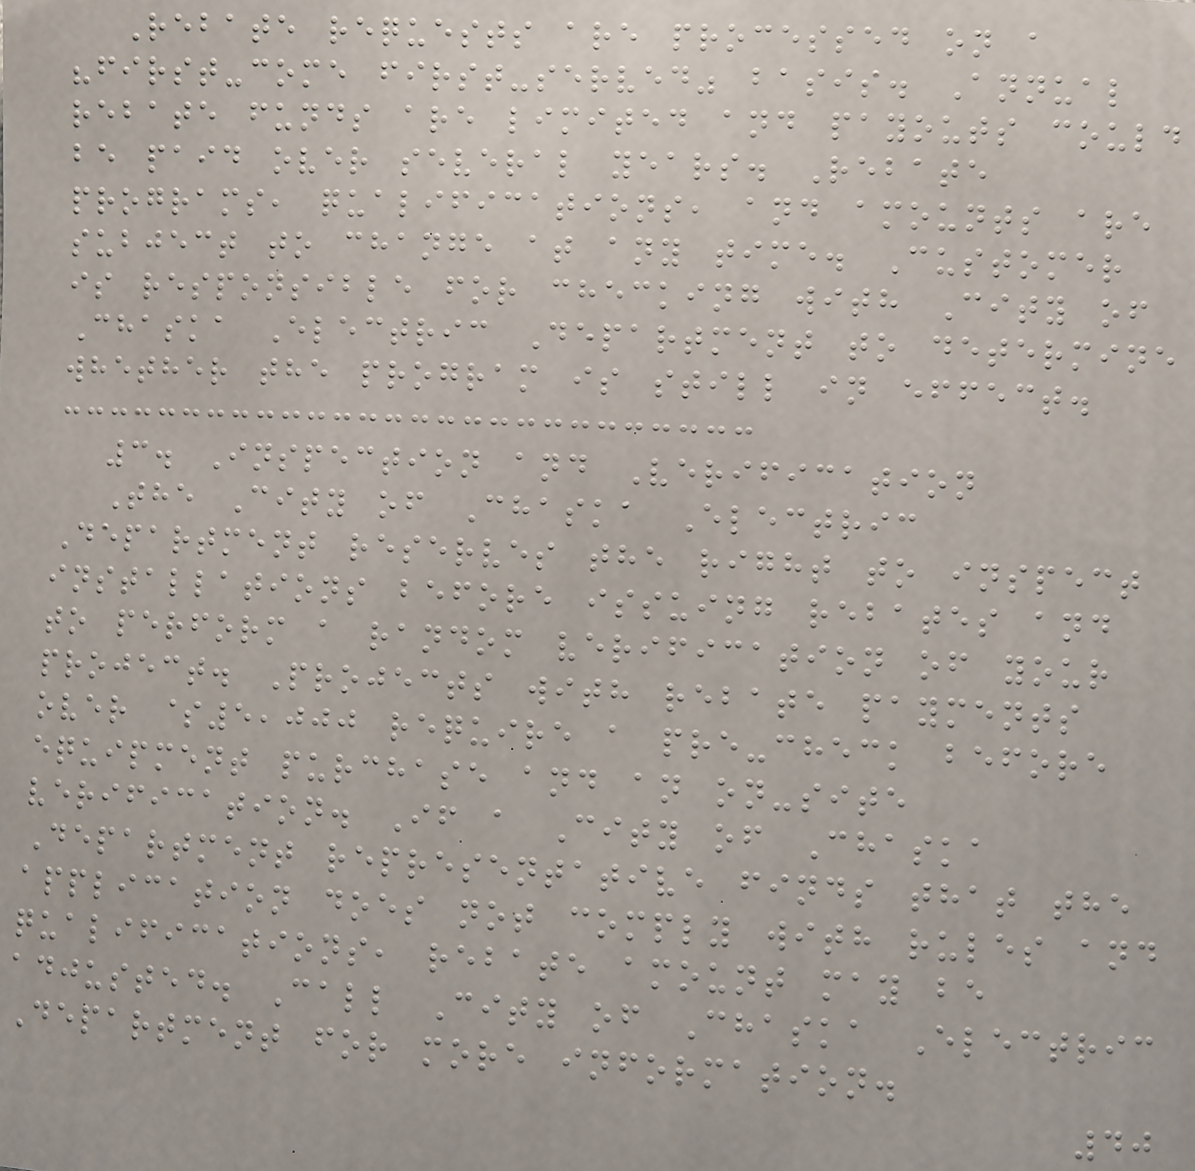Rebate requests are processed on a
"first-come first-served" basis. Annual
rebate funds are limited and payouts could
be paid over several years. Rebate
programs, qualifications, and amounts are
subject to change at any time. Customer
is responsible for checking with City of
Chaska Electric Department to determine
whether the program is still in effect.
3. Inspection and Verification
The City of Chaska Electric
Department reserves the right to inspect
installations before issuing rebates and
to perform a random verification of your
project. Projects with rebate payments
over $5,000 require a pre-check before
equipment purchase and an on-site
verification. If a City of Chaska
Department representative finds that the
application does not comply with rules and
qualifications, rebate amount may be
adjusted. Call City of Chaska Electric
Department for more information.
40
